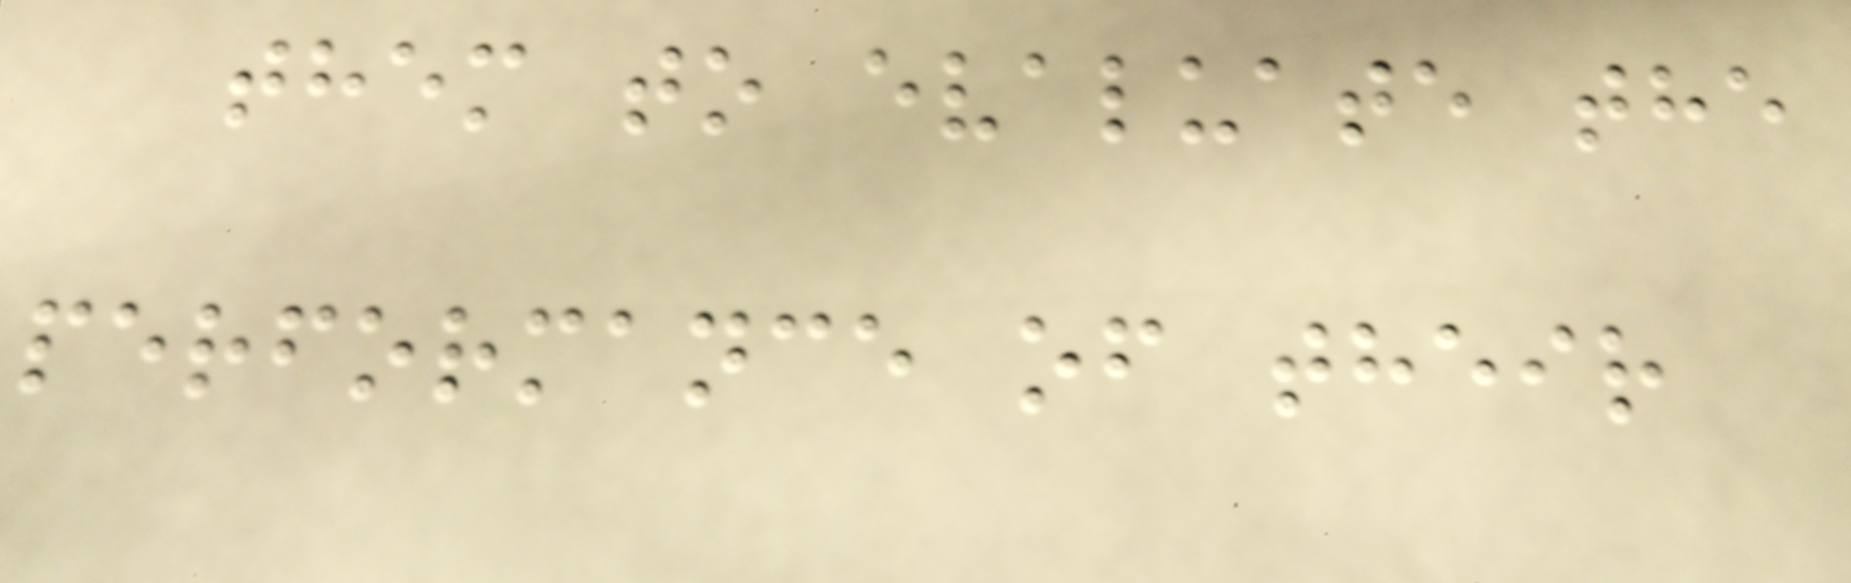them to evaluate the
performance of their
